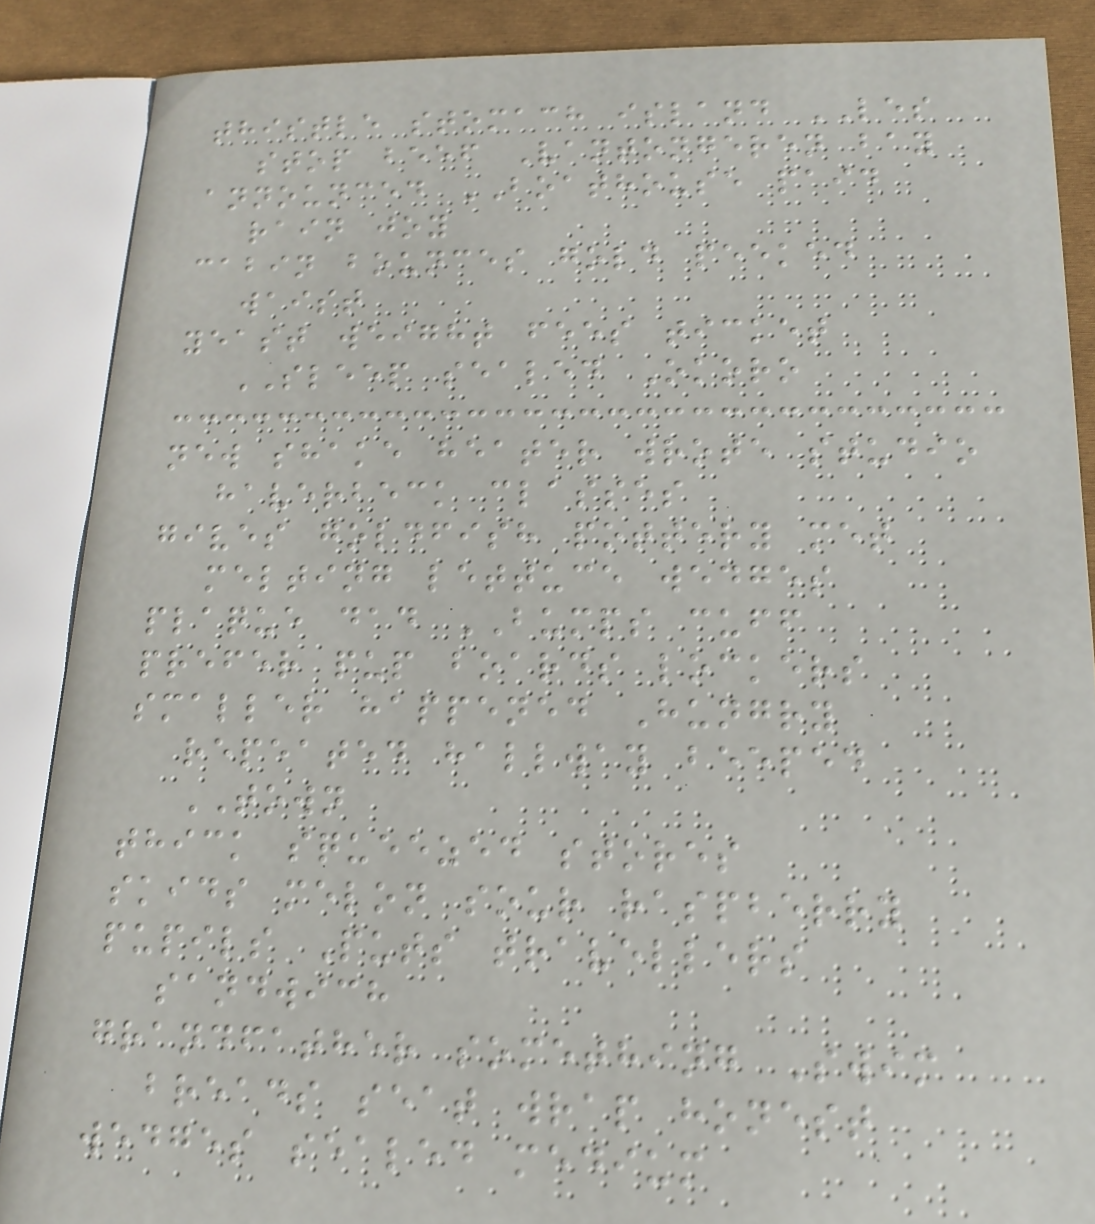thistle stomach island LES
stop beef Vantongeren bay
announced BOATHOUSE paid
rain joy
cabin bounces gold peeked
waist
yeast weight fees ticket
SLEEP sealed Okoro
new shake heater wrote studio
haverbeck classes
gives goldfish pottery met
melting lettuce wedges
plaque dad BUMPS cuff
prefer pup boards lockers
smaller happened Hungry
repeated hallway beeped
TOWN
thick squeezed stores
skids melon sour raspberry
pupils Puts travellers
sandwich
grandfather something Swim
breads seat wrap honest
wedges sealed medium
